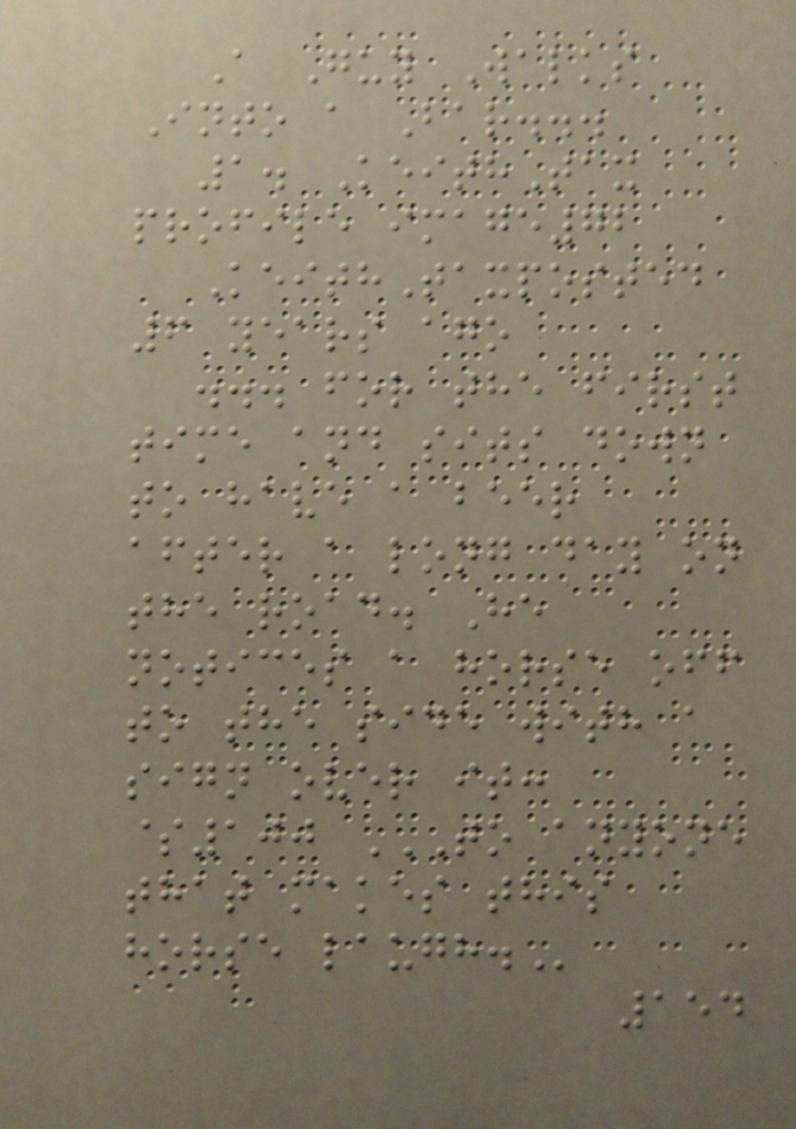A Guy Walks
Into a Bar...
1. KeithTax
profile image72
KeithTaxposted
6 years ago
... for the first
time and sits down
to have a beer
after a long day on
the road. He
notices a horse off
to the side with a
sign over it:
$100 TO ANYONE
THAT MAKES THIS
HORSE LAUGH.
154
